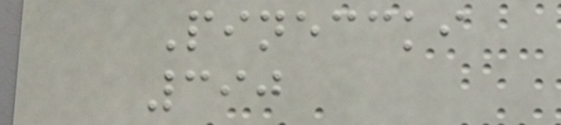Pineccki
390
